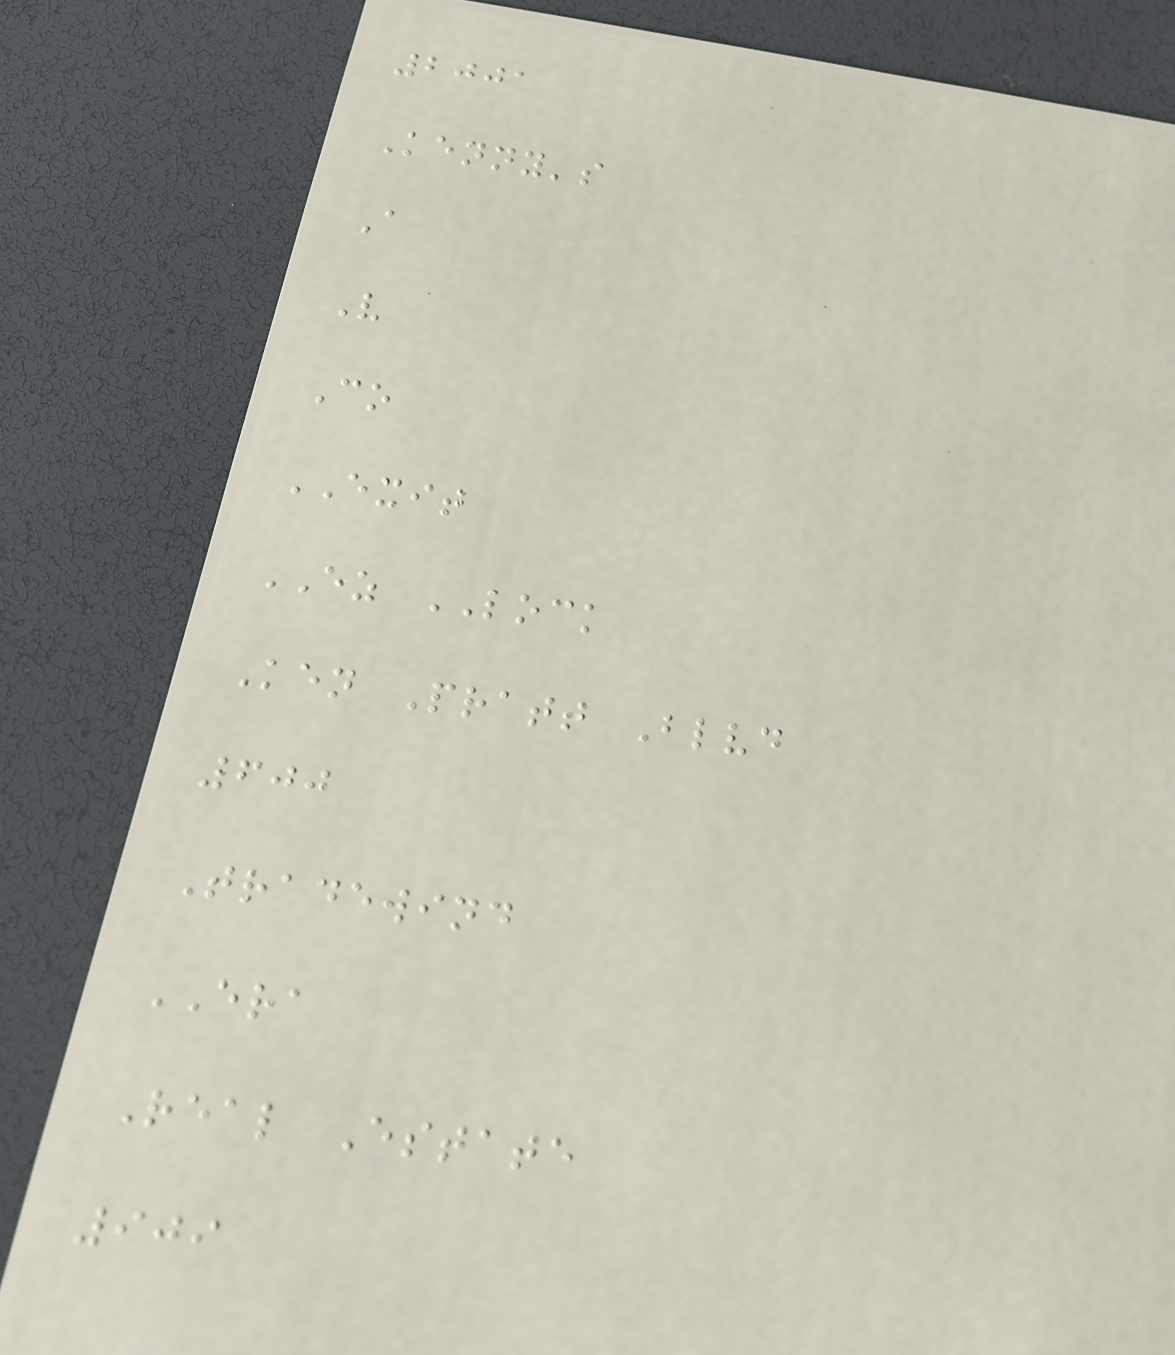2001
Kenny's
A
V
Co
EXIT
EZ LOCK
Ken Pratt Blvd
600
Tradewind
ERA
Real Estate
909
